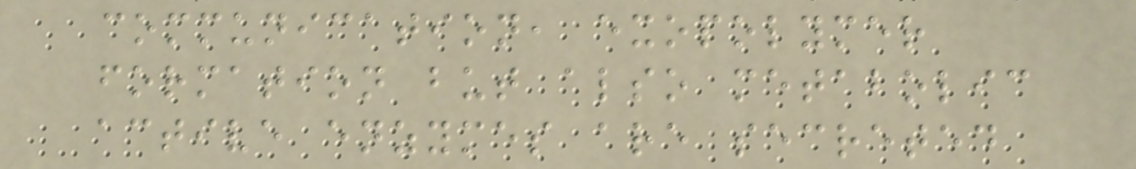communication, exopolymer
formation but also metabolic
active enzymes are secreted
